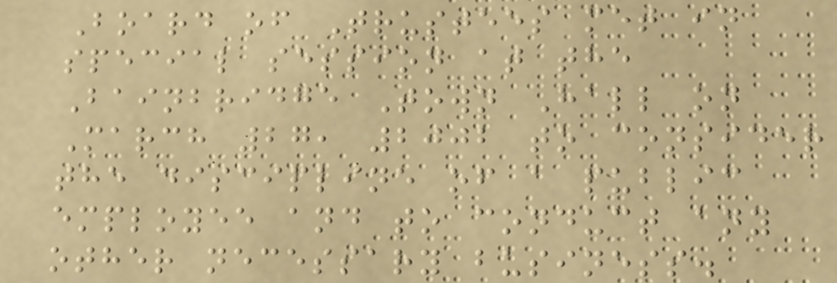Board of Trustees met in
special session at the
Bainbridge Town Hall on
March 27, 2002 to consider
the discipline of a public
employee and to conduct any
other necessary business.
